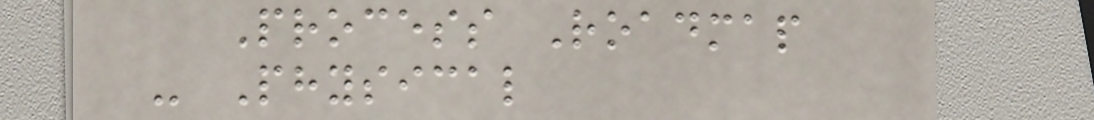Process Roadmap
- Physical
